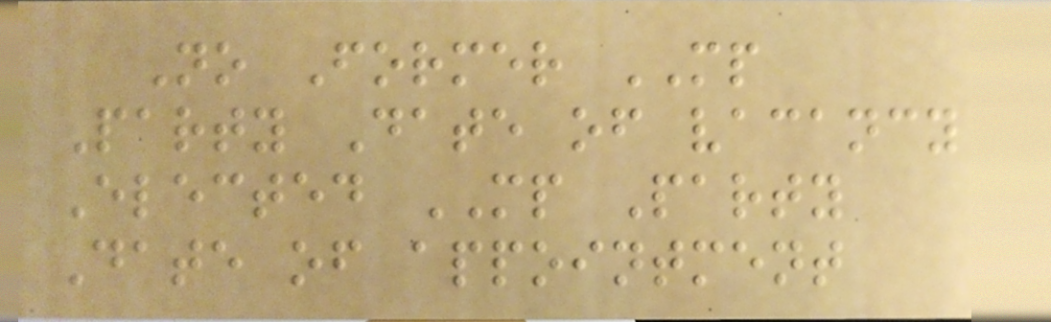No Former MP
Party Date of vacancy
Elected MP Party
Date of appointment
